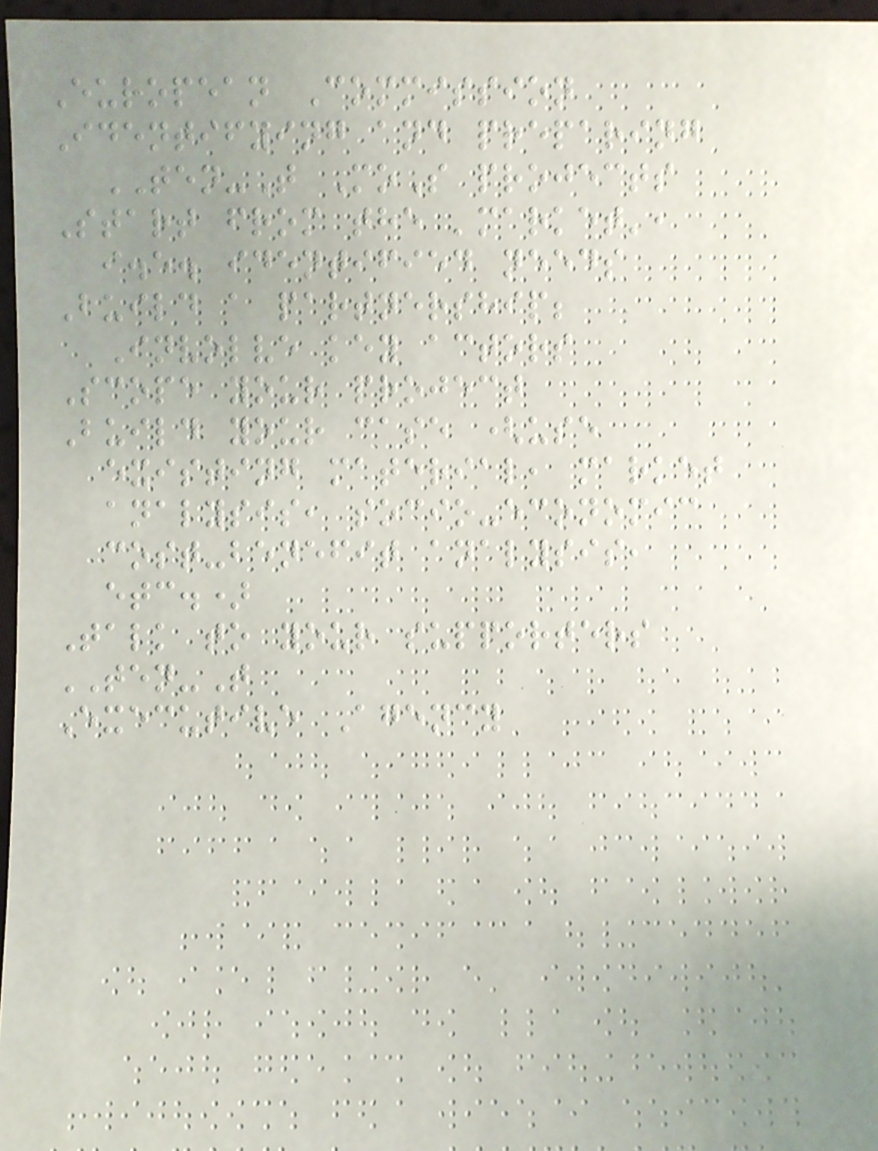European Commission
Identifying and preparing
TEN-T MoS projects
Start from the 'market',
i.e. identified needs
Build a partnership;
Involve key actors
Scope your project
Build your case (use
existing material, market
analysis, socio-economic
cost-benefit analysis,
etc.)
Talk to your supporters
TEN-T
Executive Agency
